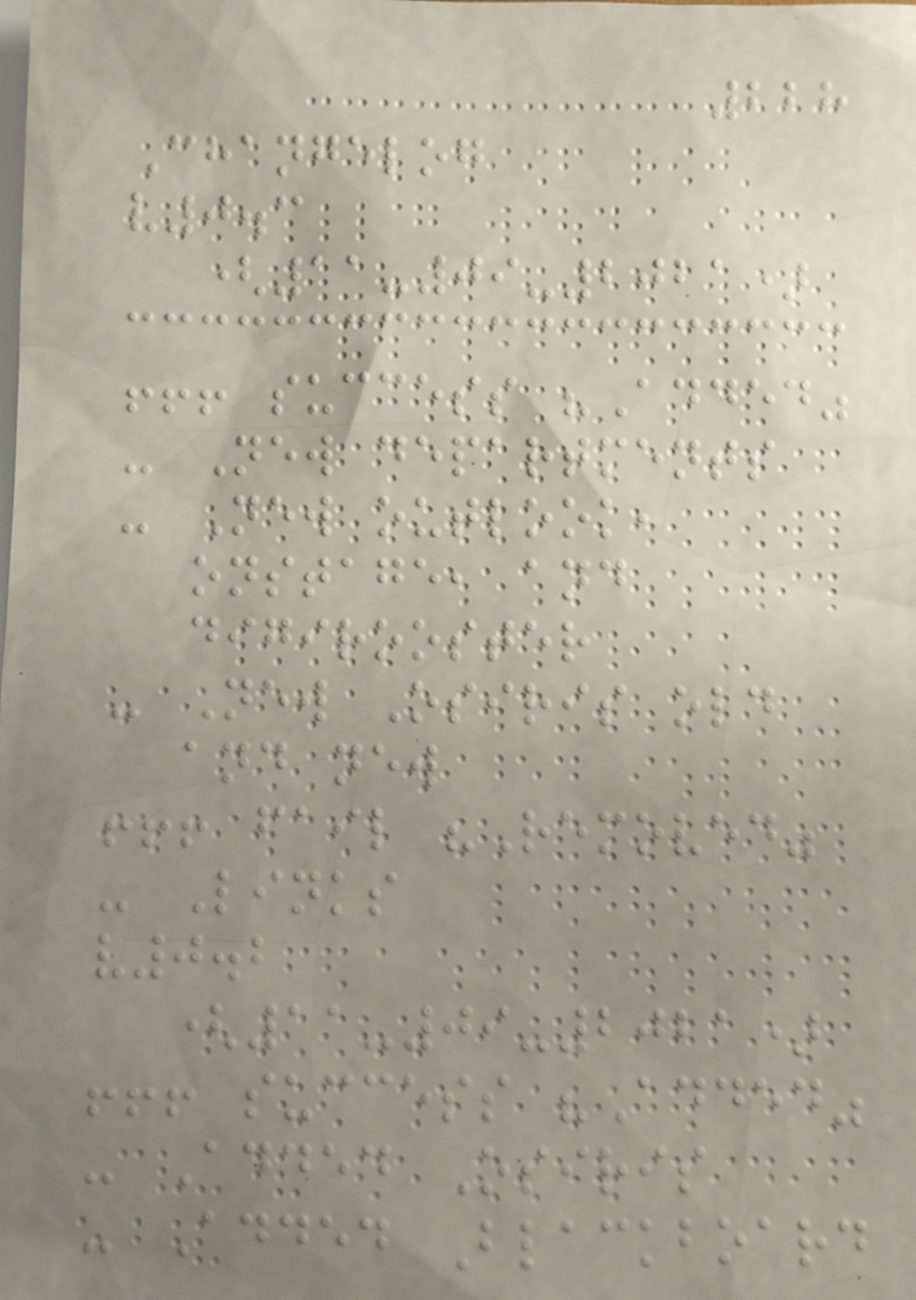228
Changelog
v0.3
(11-09-2021)
!!! success "Added"
- New departments
- New outlook,
onstage, and
digirooster
- New Osiris old
and new
!!! fail "Removed"
- Links
v0.2
(11-09-2021)
!!! success "Added"
- Added Osiris
- Added Blackboard
